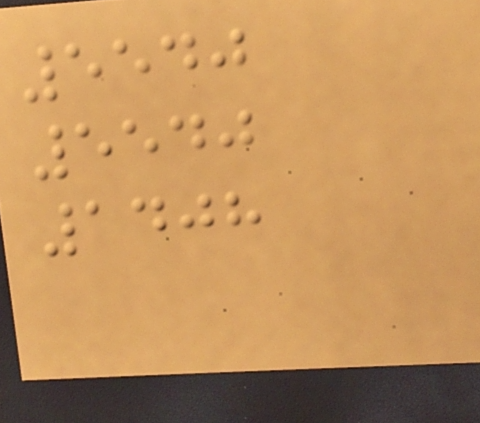5540
5540
1408
